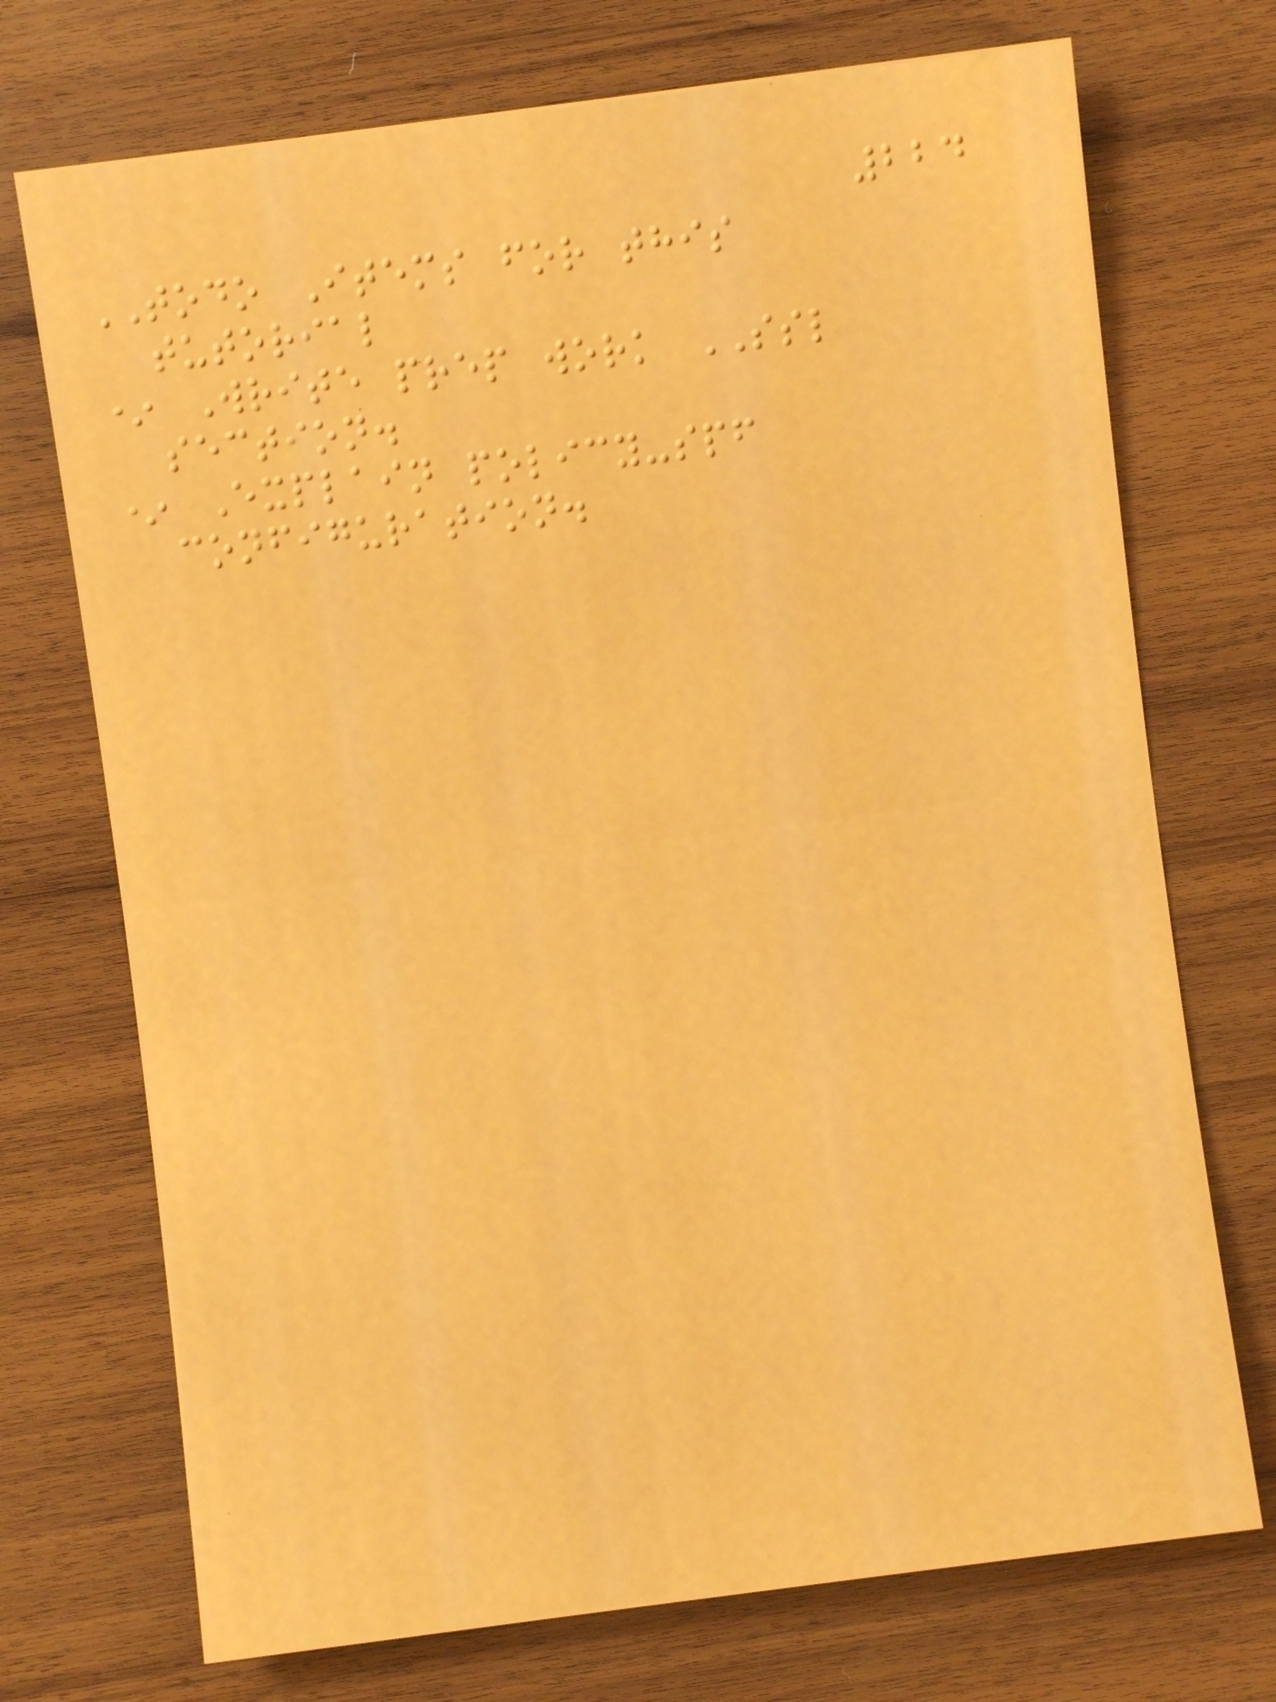224
TODO Items for this
tutorial
* Write prep work SSL
section.
* Explain policy-spf
configuration.
